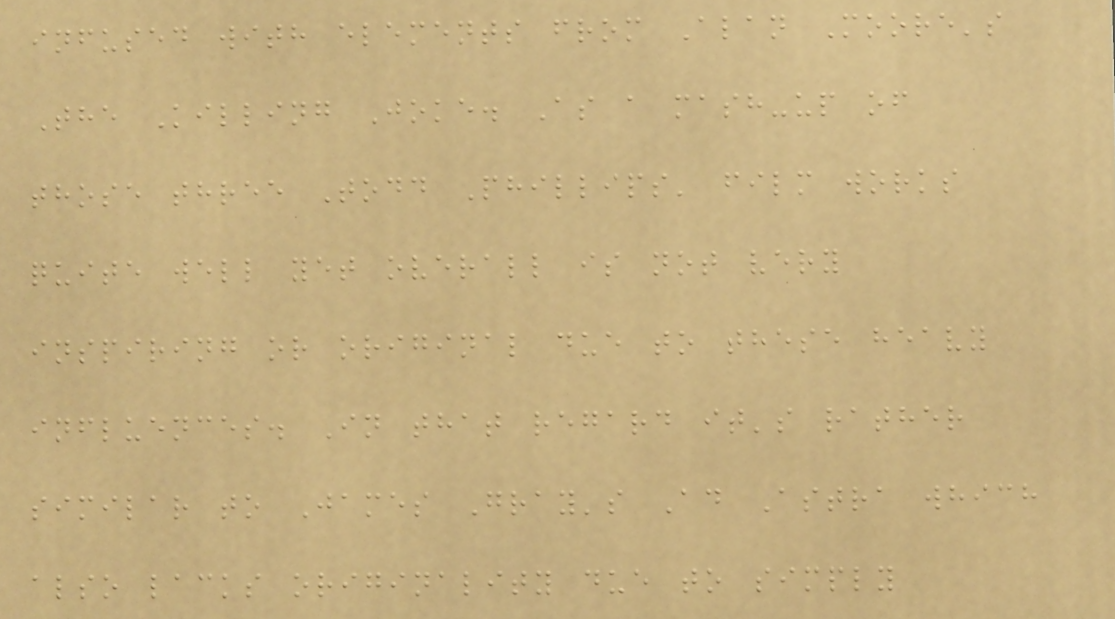infused with elements from Alan Moore's
The Killing Joke. As a mash-up of
those three Todd Phillips' film works
quite well yet overall is not very
inspiring or original due to these heavy
influences. In that regard it's rather
similar to James Gray's Ad Astra which
also lacks originality due to simply
